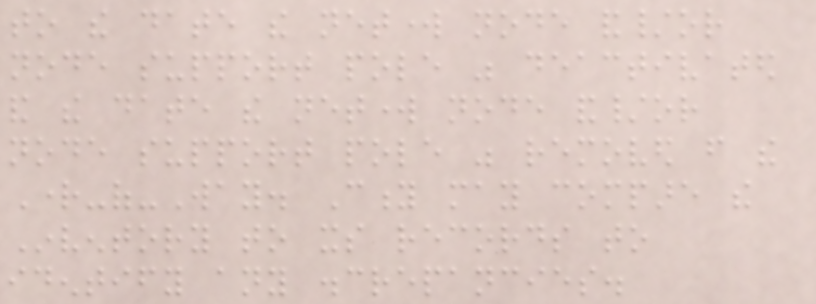to the date the network node and/or
node support pole was deactivated
and the date the network node and/or
node support pole was removed from the
Right-of-Way. City may compare the
Inventory to its records to
identify any discrepancies.
